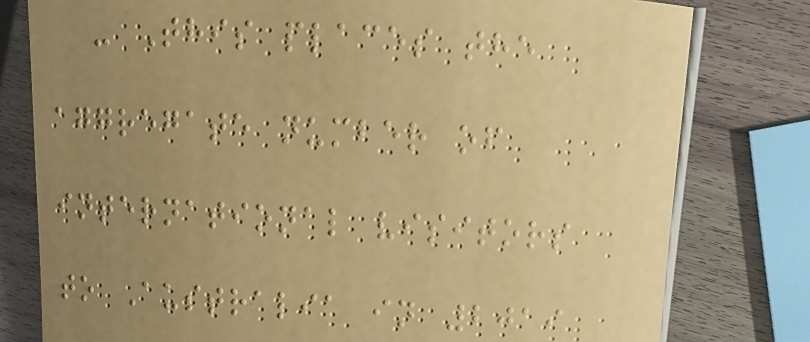- This places the
aggregate number of
international visitors
to Australia in 2019
